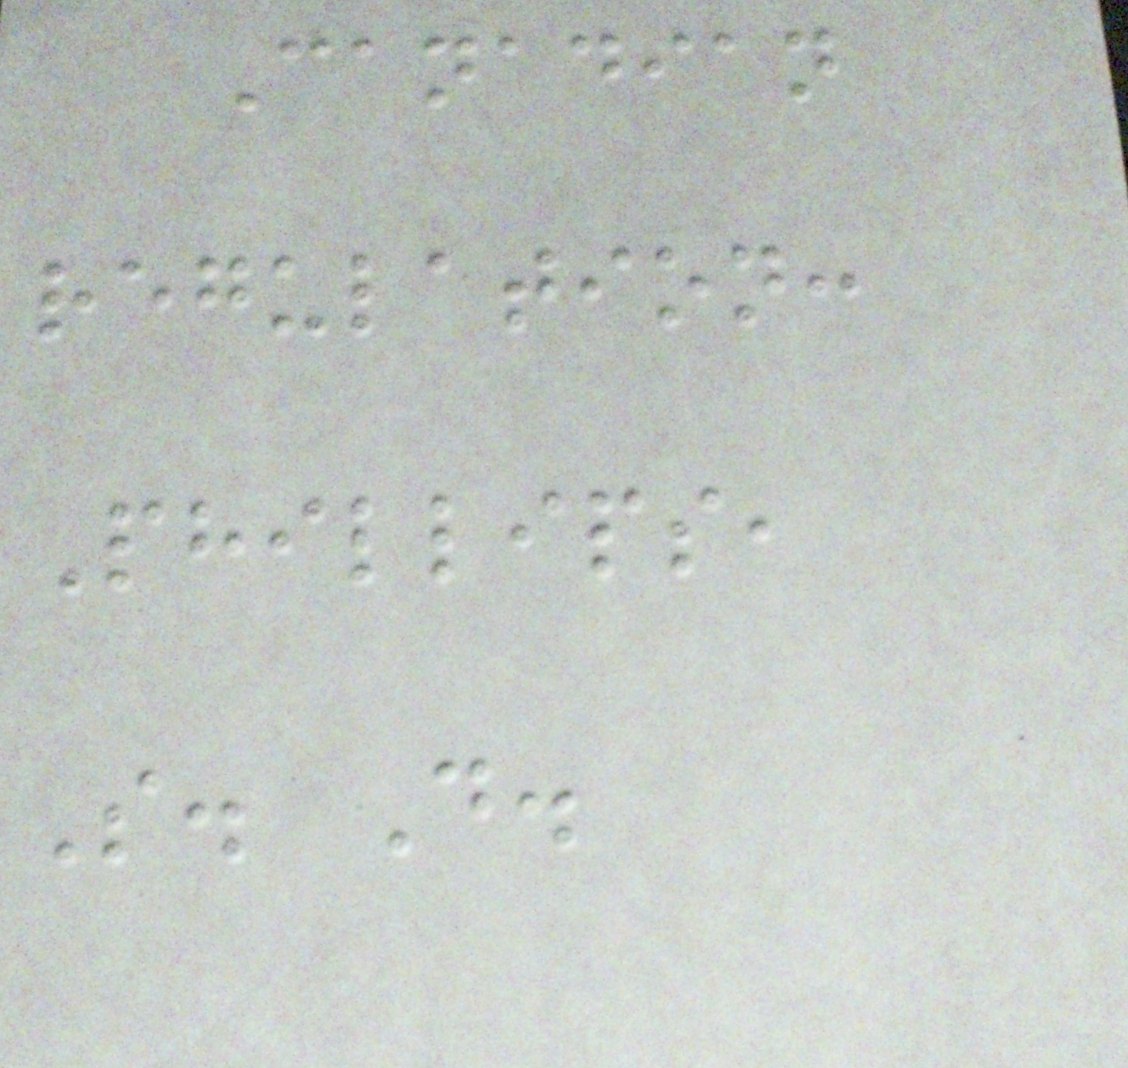Canadian
regulation:
Phillips,
S. D.
